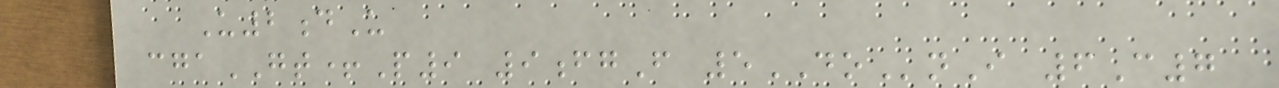U2dU
cgaGT+P9 9fgF 5DOnI 6C7
